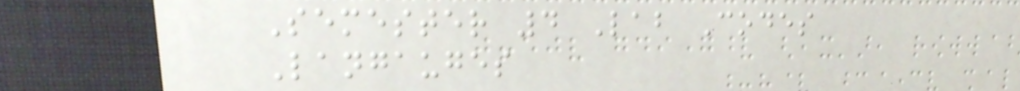Semester 4 Lab Codes
Langauges
